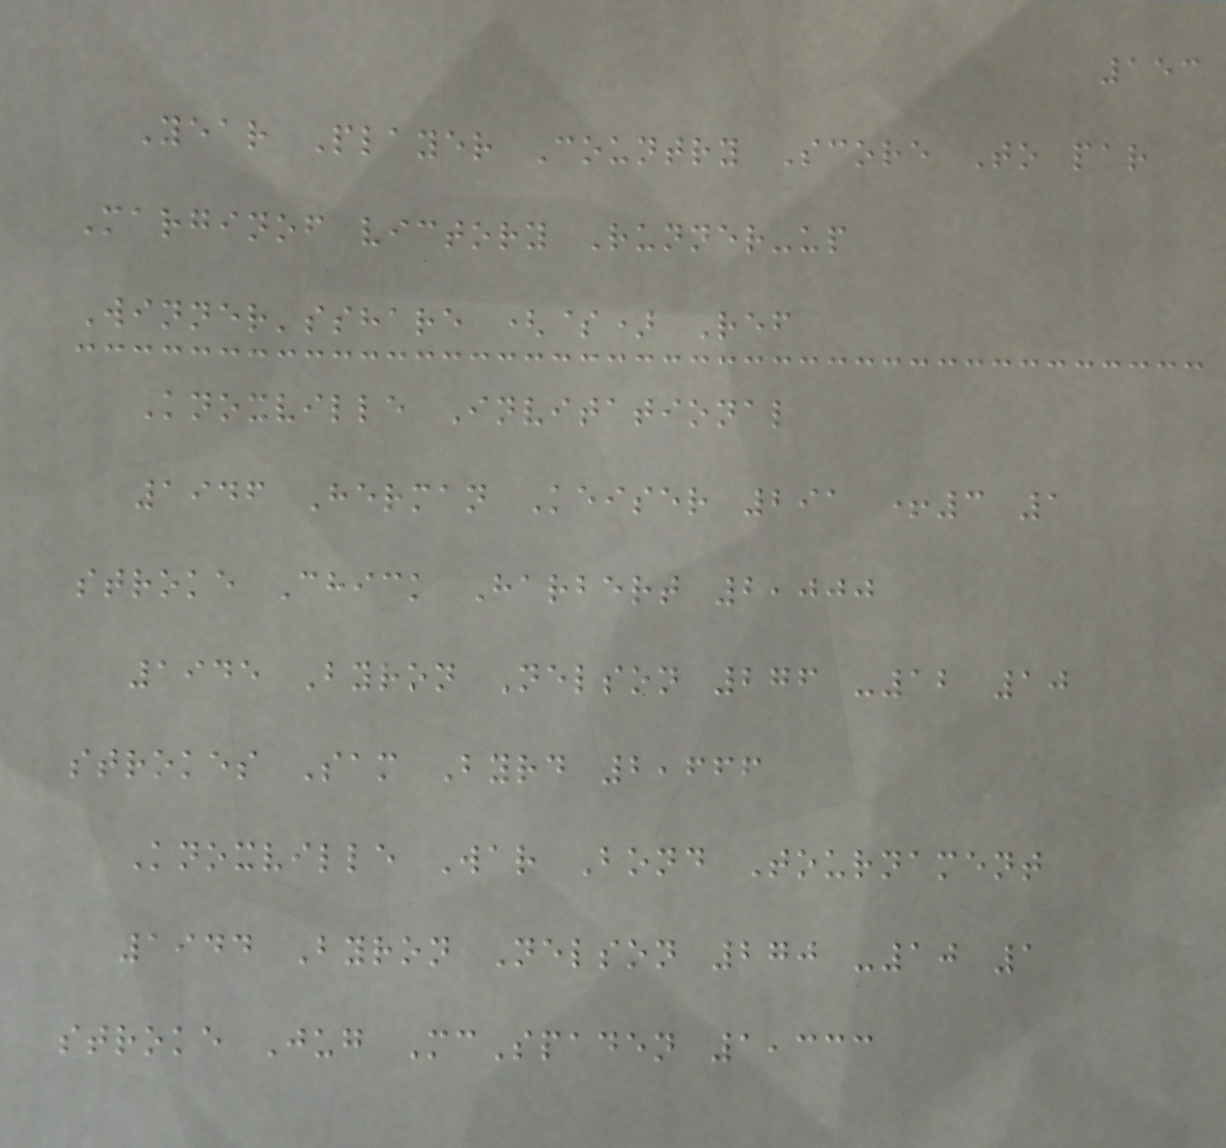153
Year Player Country Score To par
Marginof victory Runner-up
Winner'sshare ($) Ref
Knoxville Invitational
1946 Herman Keiser 291 +3 1
stroke Chick Harbert 2,000
1945 Byron Nelson 276 -12 10
strokes Sam Byrd 2,666
Knoxville War Bond Tournament
1944 Byron Nelson 270 -10 1
stroke Jug McSpaden 1,333
